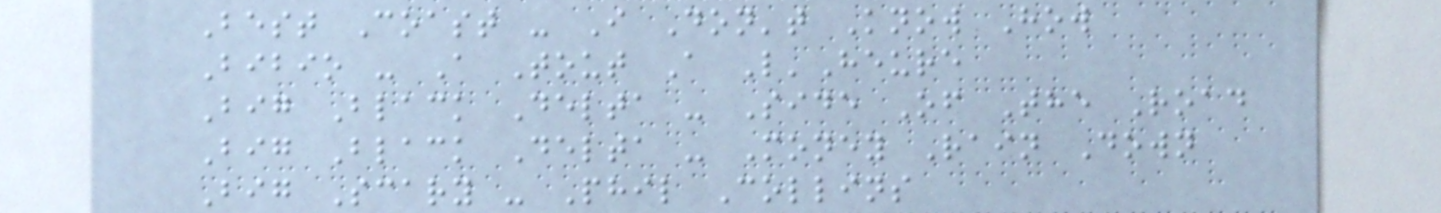Best Coast - I Don't Know How
Bibio - A Tout A L'Heure
Big Black Delta - Side Of The Road
Big Black Delta - Money Rain Down
Big Scary - Phil Collins
